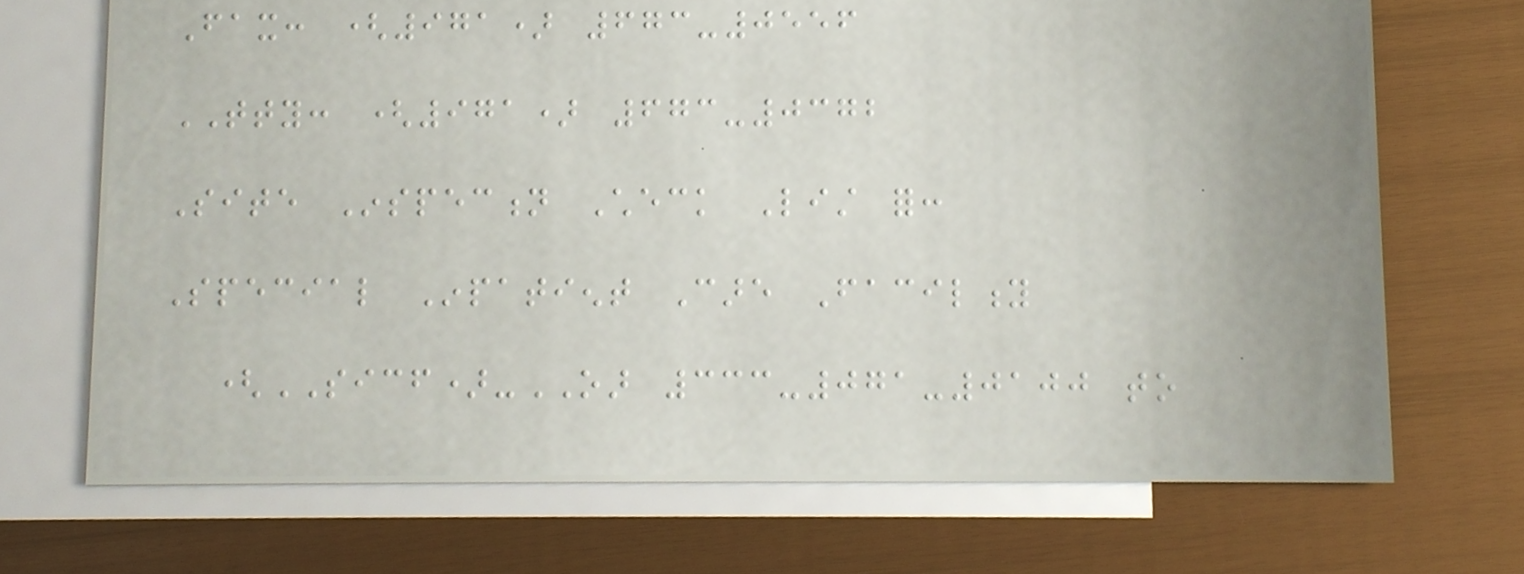Fax: (971) 673-0556
TTY: (971) 673-0372
Site Inspection Check List for:
Special Inpatient Care Facility
(SICF)-OAR 333-071-0100 to
